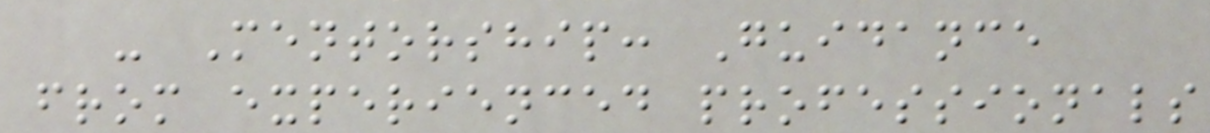- Mentorship: Guidance
from experienced professionals
